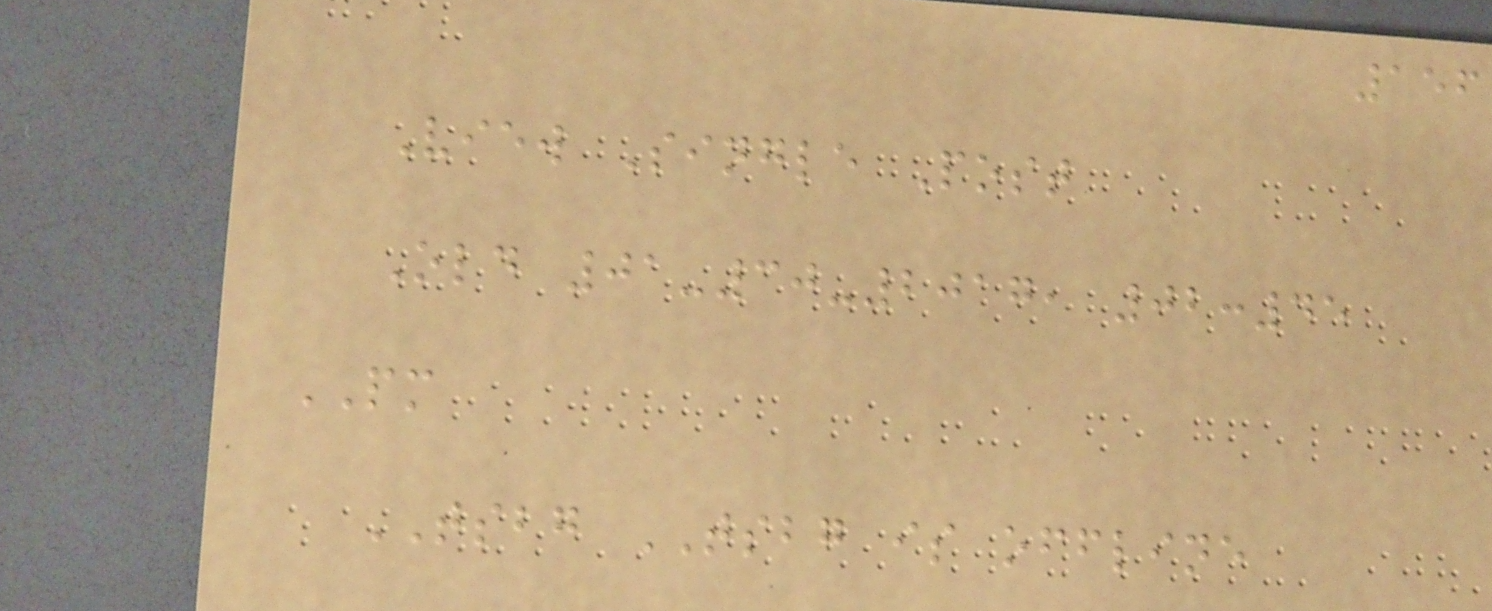156
View Single Post
Old 01-30-2017, 02:45
PM
TSBG TSBG is offline
